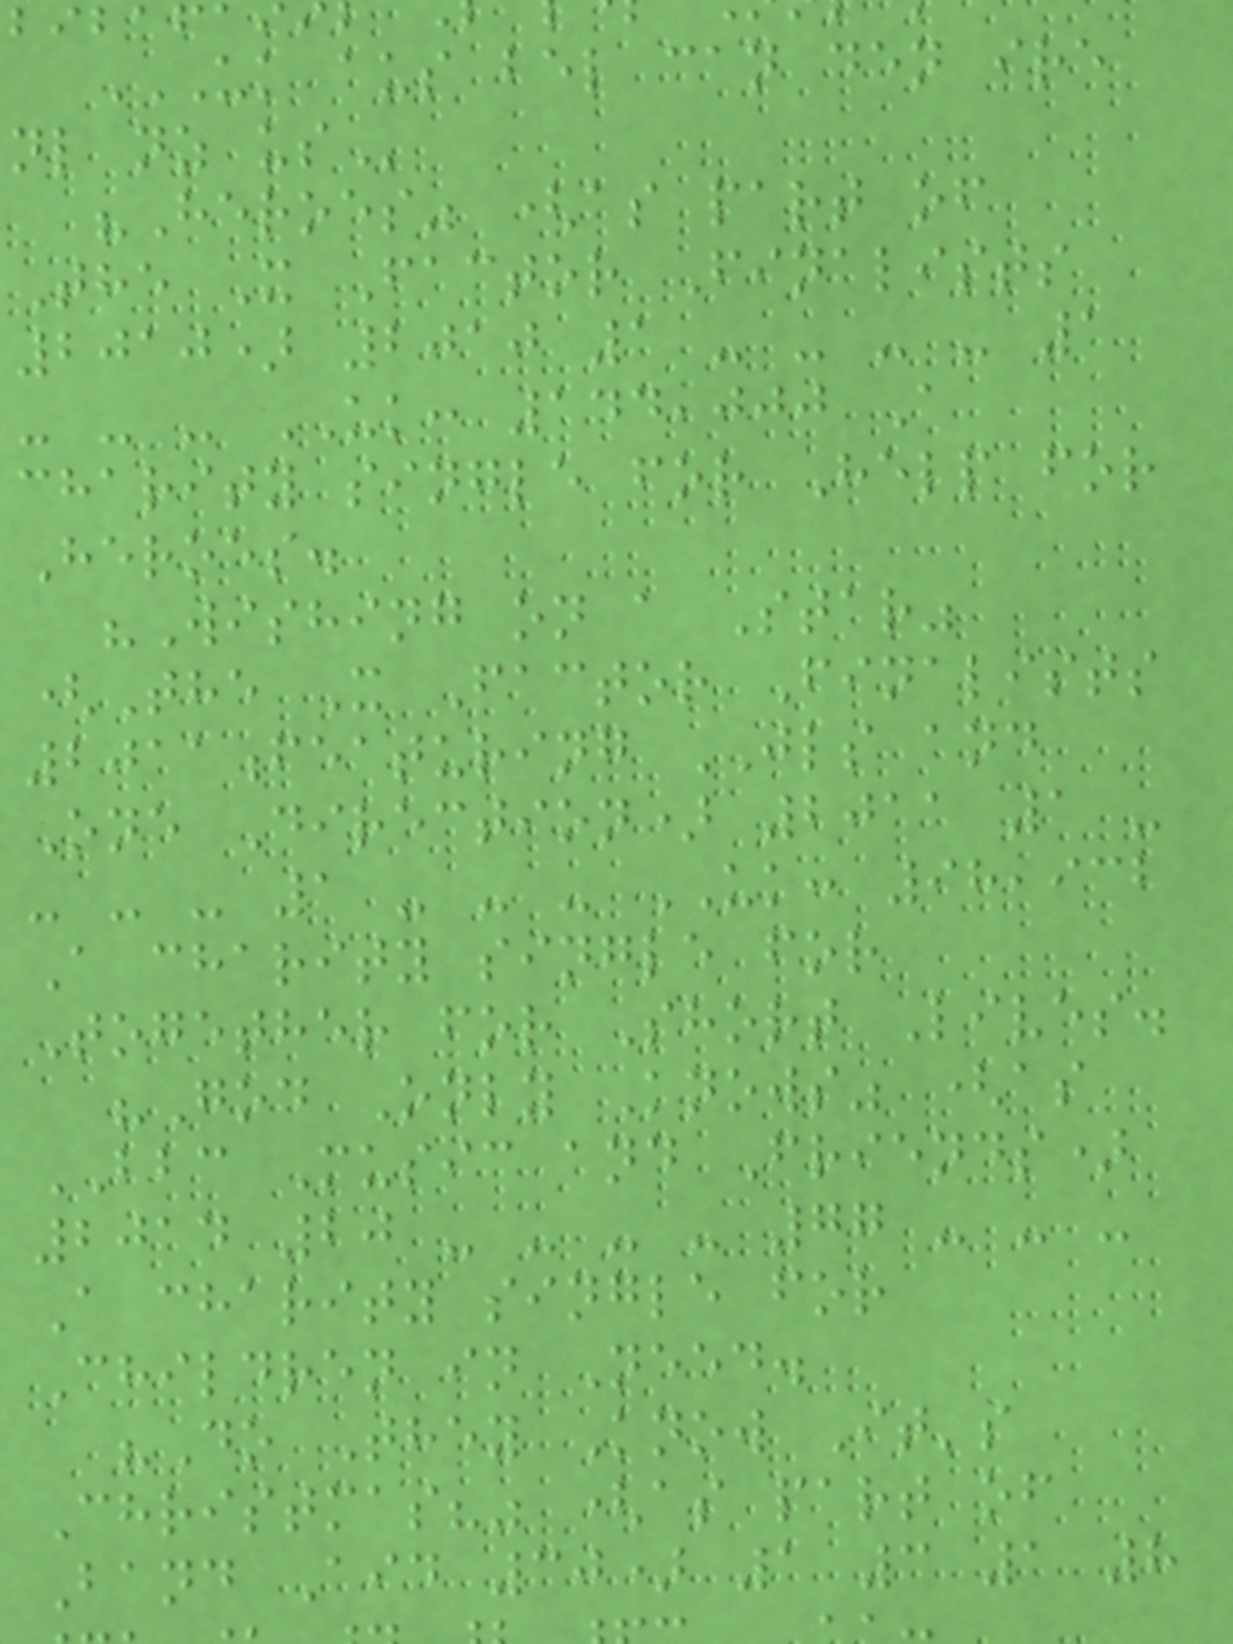UK AUS BEL CAN DEN IRE
nl nz
"Heroes" (as part of
The X Factor Finalists
2010) 2010 1 - - - - 1
- - - UK: 144,000 A
charity single for Help for
Heroes.
"Wishing on a Star"
(The X Factor Finalists
2011featuring JLS and
One Direction) 2011 1 -
- - - 1 - - - UK: 98,932
A charity single for
Together for Short Lives.
"God Only Knows" (as
BBC Music and Friends)
2014 20 - - - - 77 - - -
A charity single for
Children in Need.
"Do They Know It's
Christmas?" (as part of
Band Aid 30) 1 3 1 8
